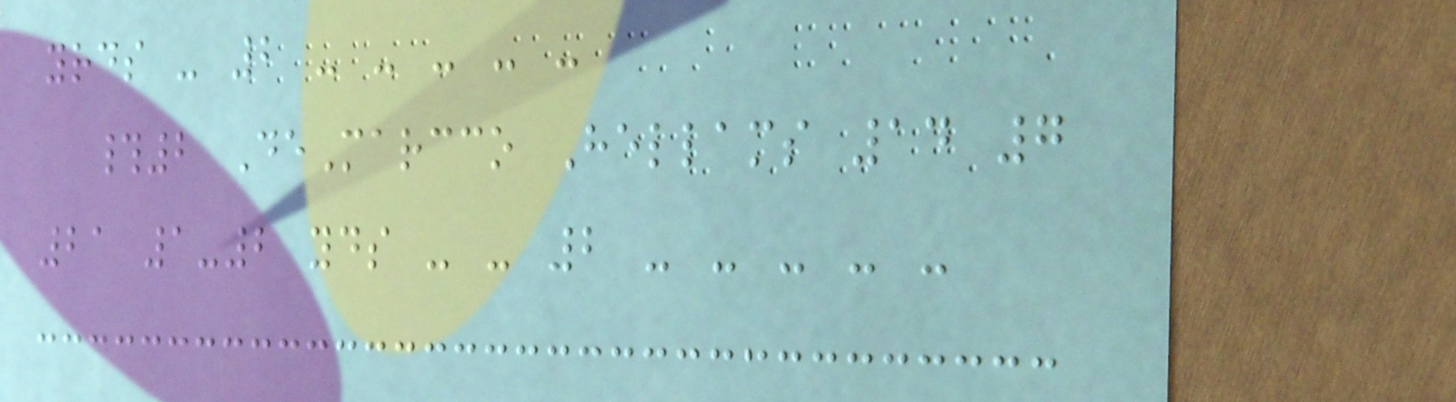yrds - 2 - - - - -
#2 DeMarcco Hellams 14 7
21 1-2 yds - - 2 - - - - -
